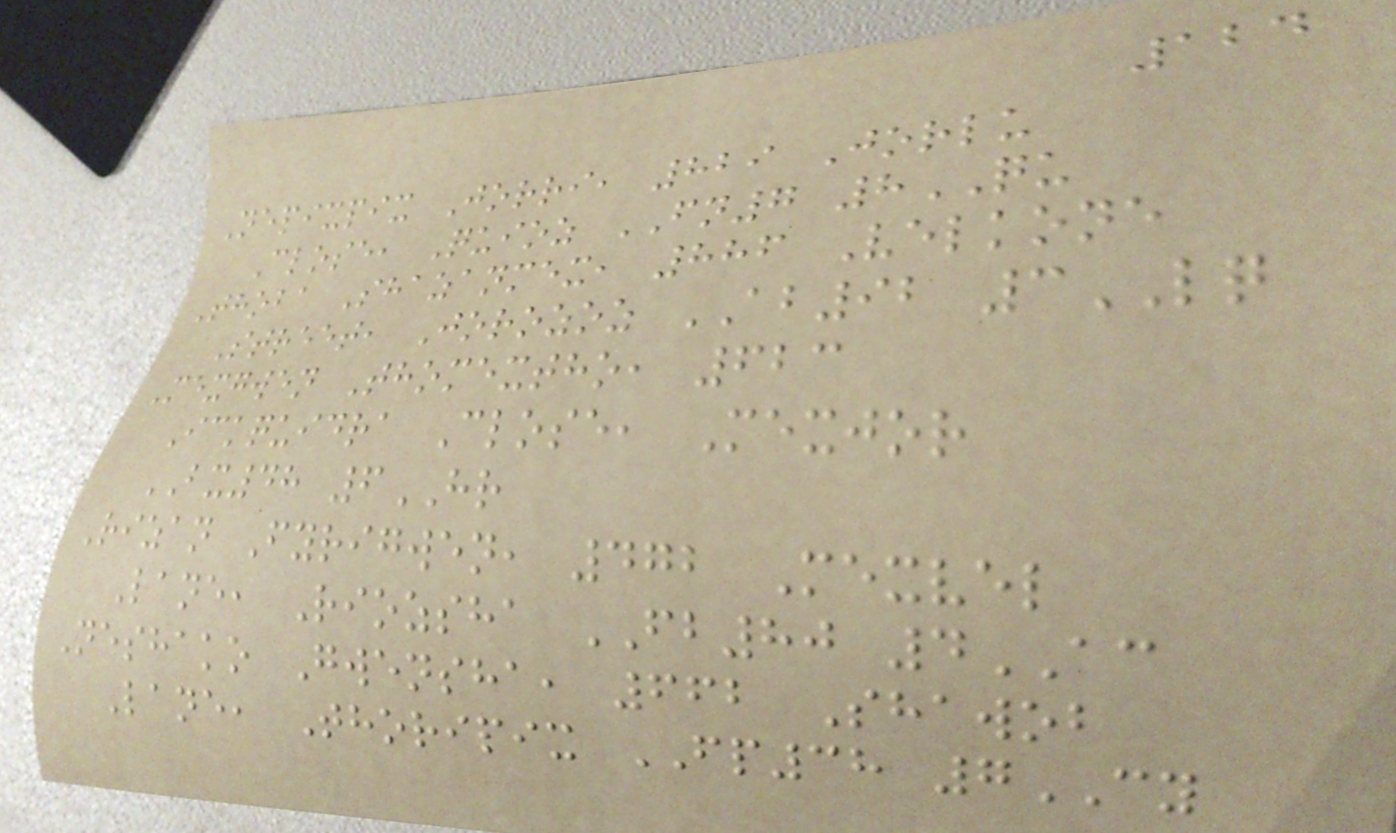124
Nepixpix Jorri, 829 Jorlu
Close, Quioz FN7 8QU
Thoba Shazanmex, 886 Velkone
Street, Jorozoz AB92 3LQ
Mexgwen Thomextho, 623
Ickquidra Close, Mexjor
BX48 6HR
Rizan Fyrigwen, 472 Mexvel
Lane, Riozsha FB80 4AC
Neshako Gwensha, 662 Shawob
Lane, Thoripix FP38 7CY
